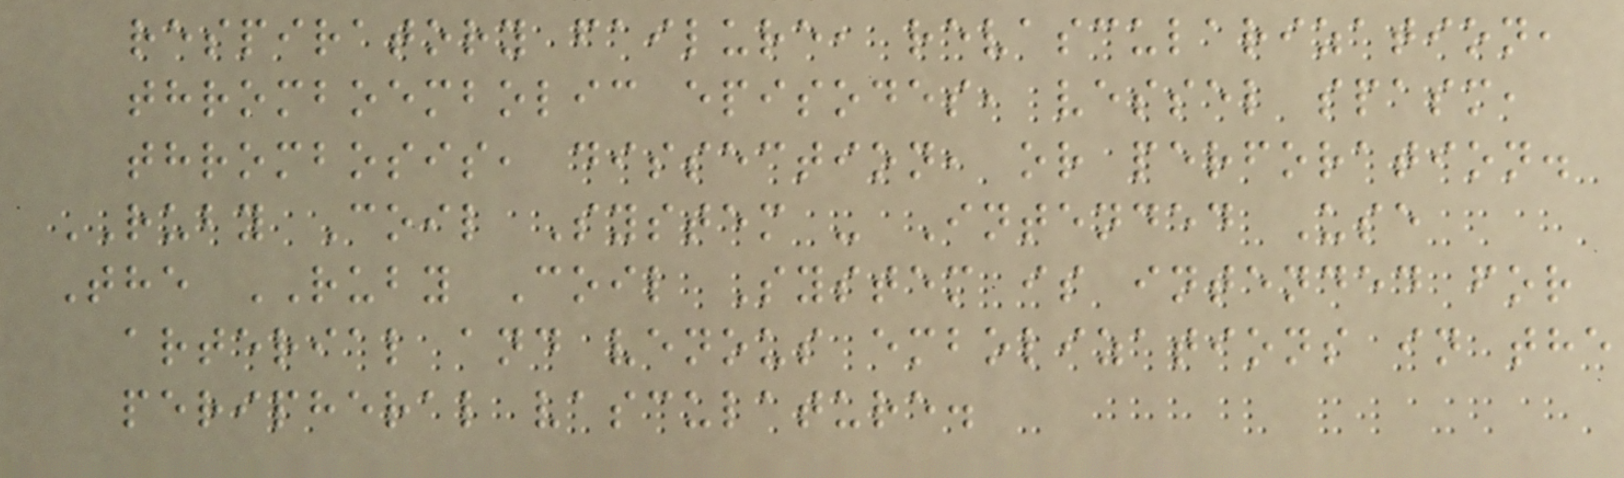respiratory failure, revascularization,
thromboembolic episodes, vessel spasm,
thrombosis, dissection, or perforation.
RUBY Coil System - Intended Use
The RUBY Coil System is intended for
arterial and venous embolizations in the
peripheral vasculature.
